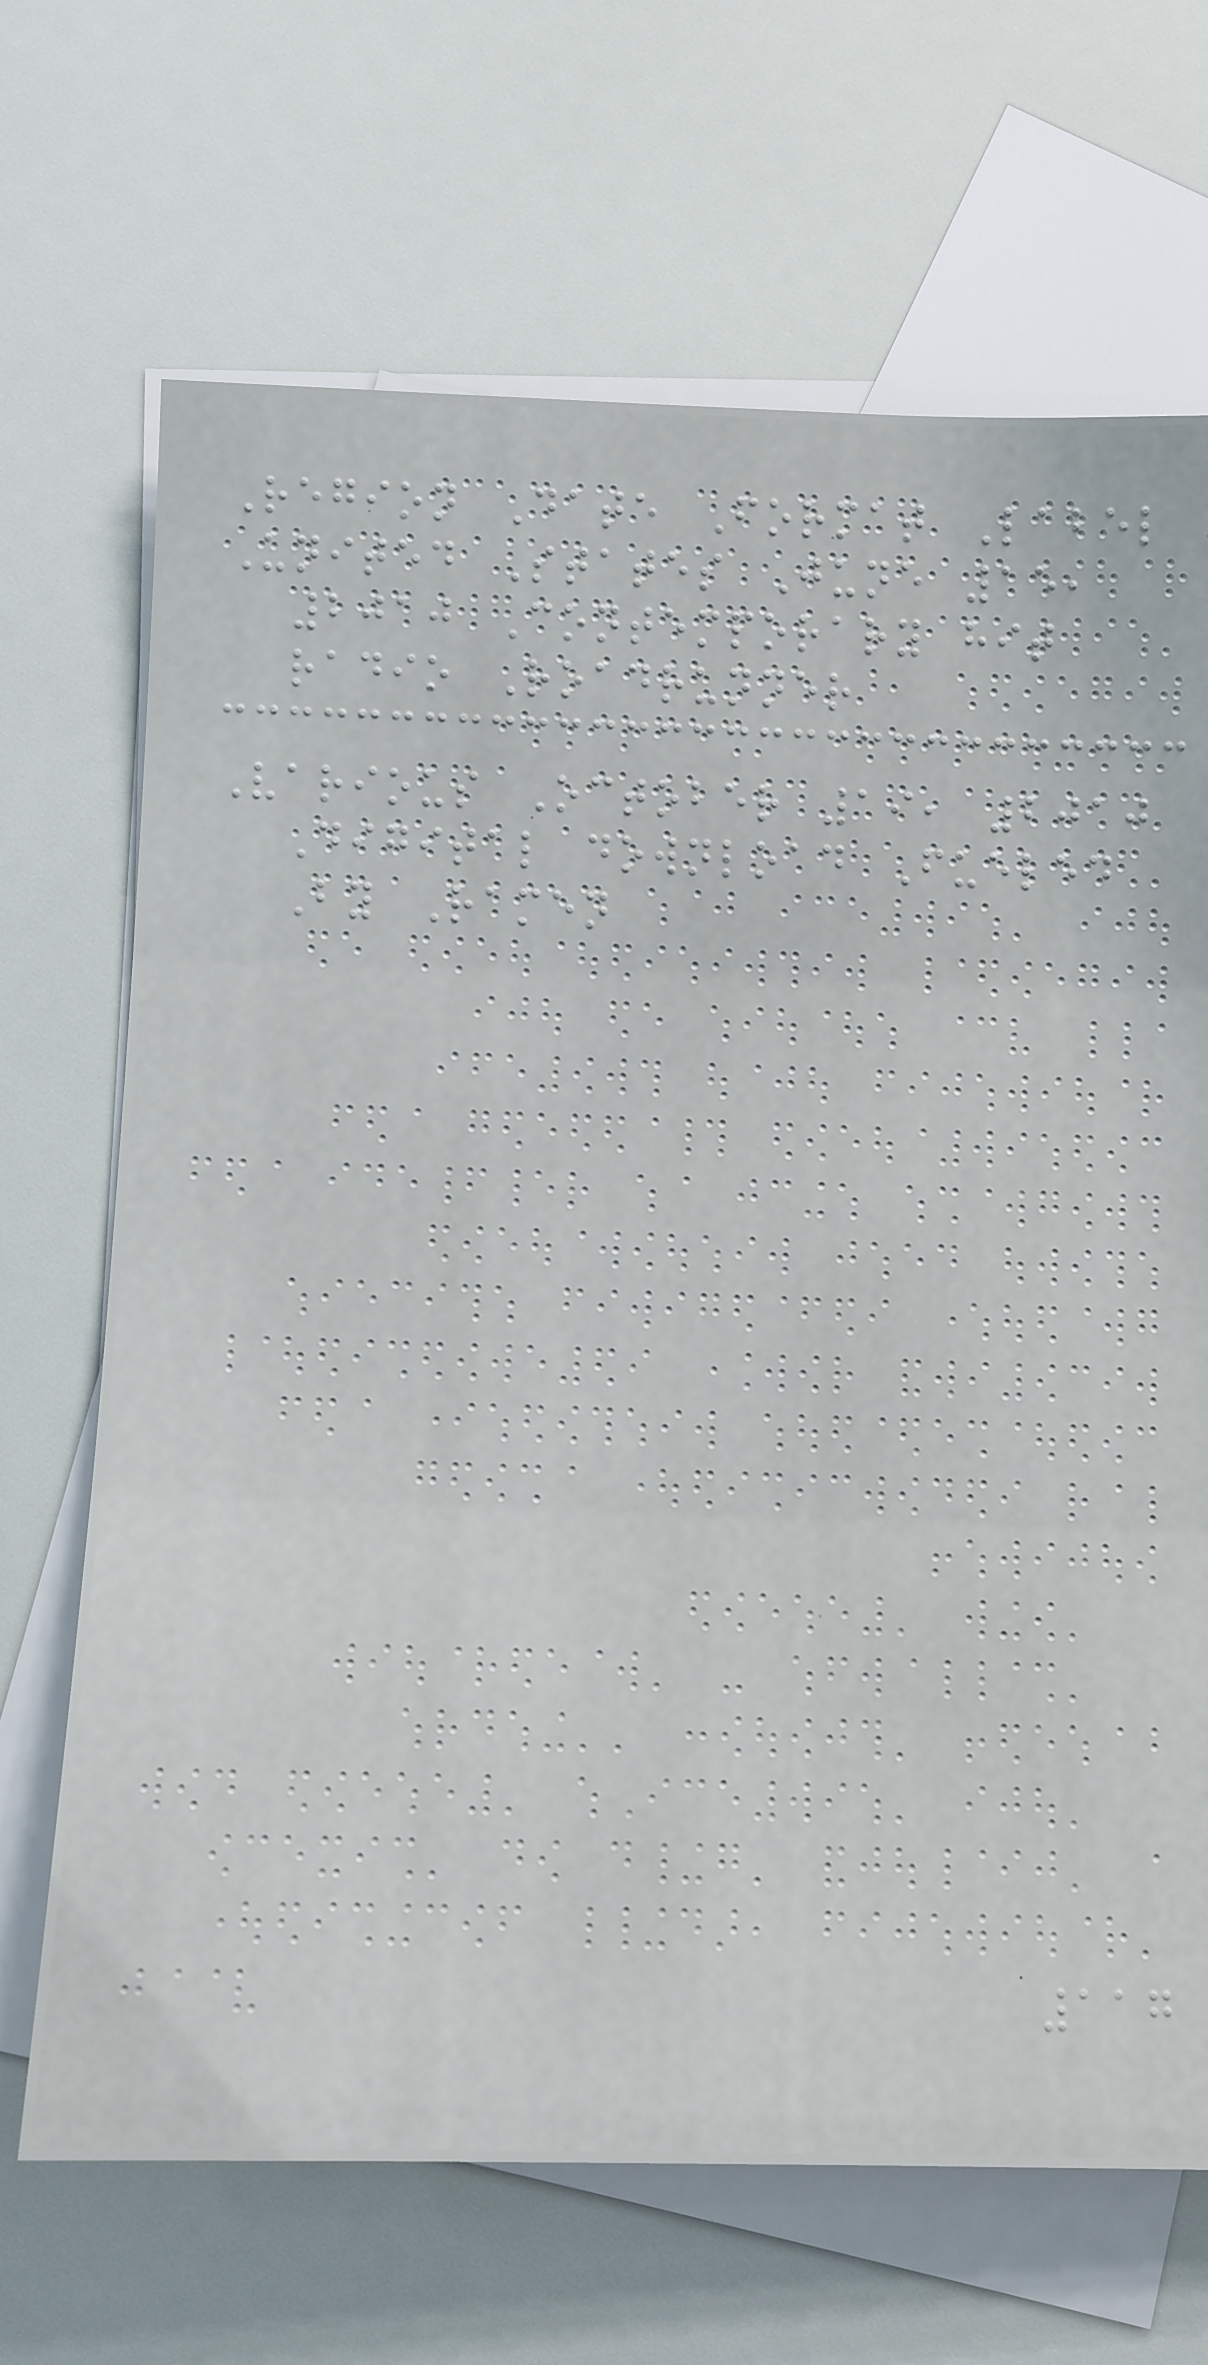Region Date Format Label
United States June 15,
2010 Contemporary hit
radio Roadrunner
Various October 19, 2010
Digital download Fueled
By Ramen
117
